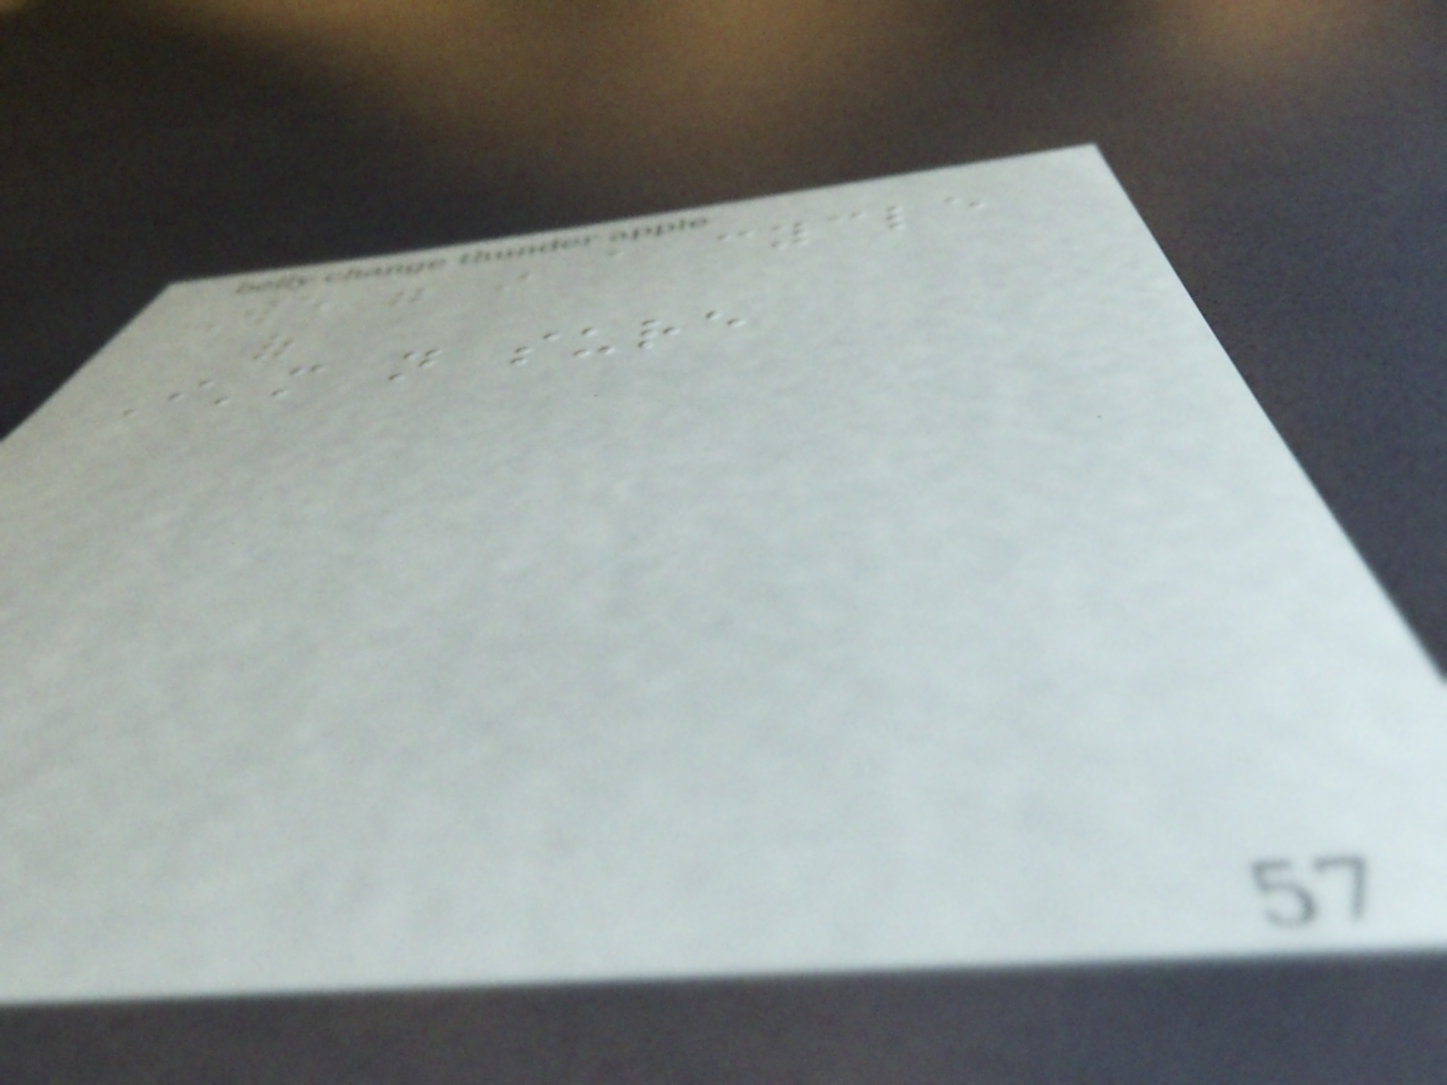We were in a cycle
of
I'm not sure
